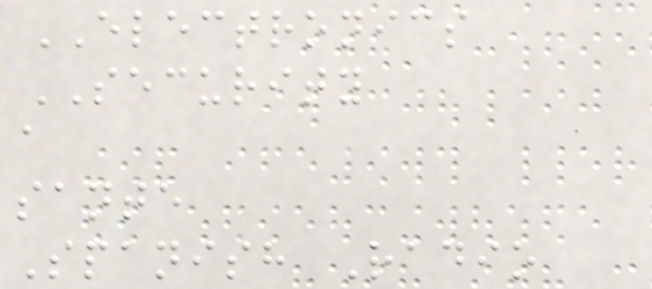ELECTRONICS
SECURITY
a
sante
Spanish Radio
